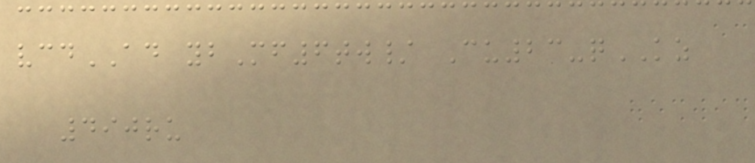vcdAD ybMf6tw/ Cu23-qKZ
490ru
